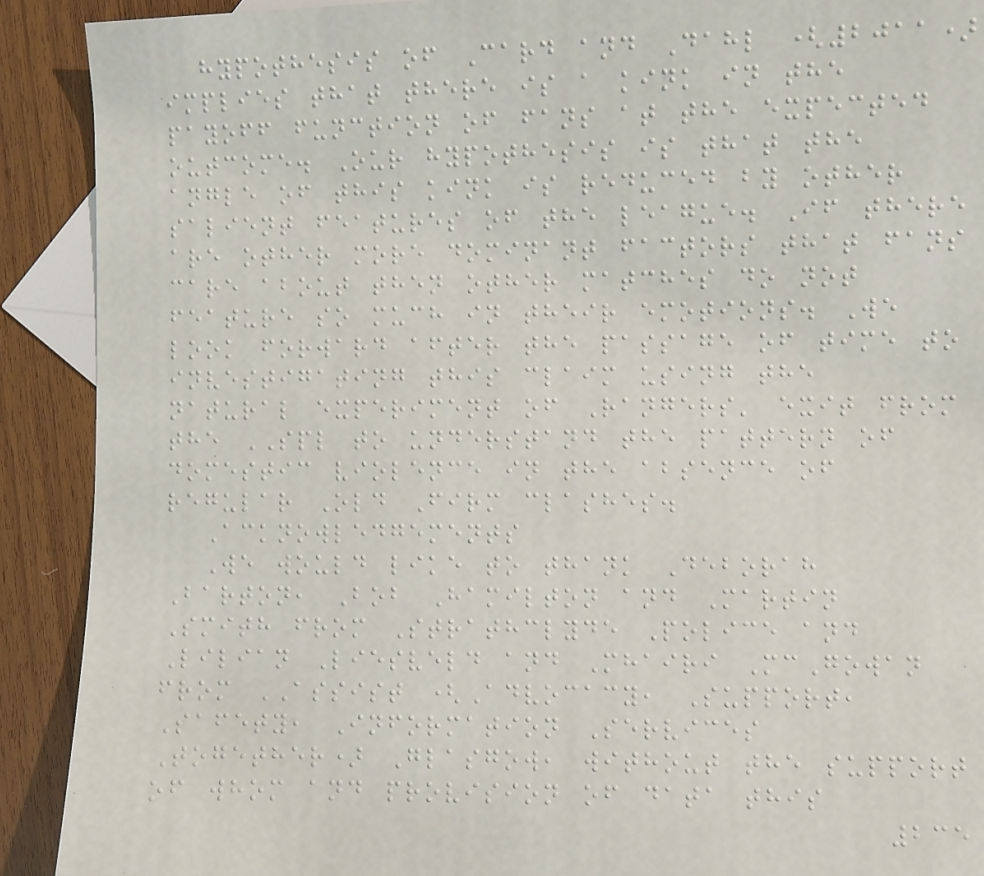hypothesis of Card and Dahl (2011)
implies that there is a kink in the
payoff function of fans at the expected
outcome. Our hypothesis is that the
angle of this kink is reduced by other
salient features of the league. If there
are other more dominant factors that fans
care about then other matches do not
feature so much in their emotions. We
look forward after the passage of time to
investigating this claim using the
natural experiment of Rangers' exit from
the SPL to understand the pattern of
domestic violence in the absence of
regular Old Firm clashes.
Acknowledgements
We would like to thank Deborah
Barton, Bob Hamilton and Martin
Smith from Strathclyde Police and
Lilian Liesveld and Mhairi McGowan
from ASSIST (Advocacy, Support,
Safety, Information Services
Together) Glasgow, without the support
of whom and provision of data this
235
